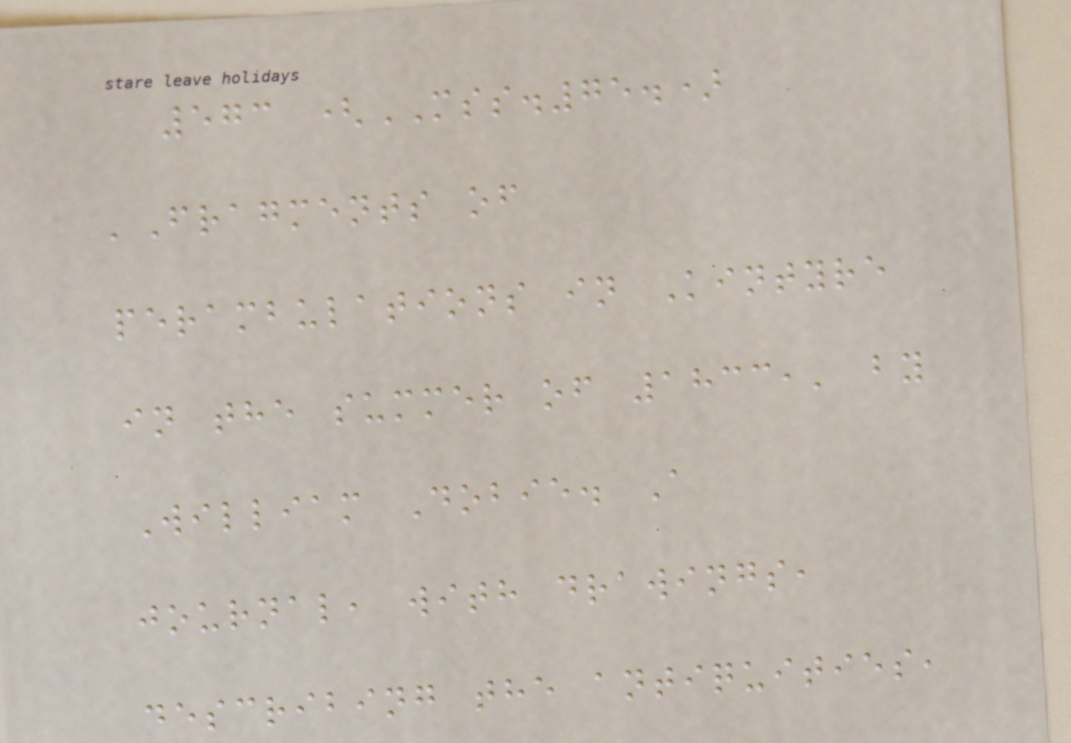573 (MSS.75.)
'Fragments of
perambulations in Kintyre
in the summer of 1833,' by
William Dobie. A
journal, with drawings,
describing the antiquities,
